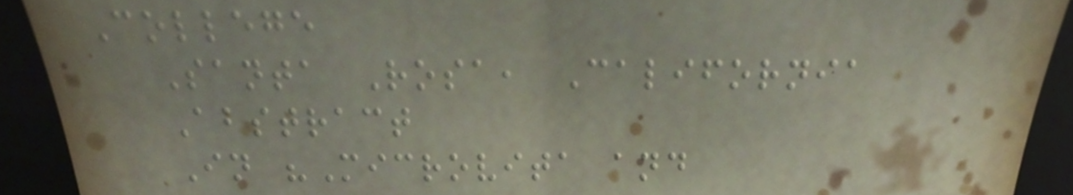College
Santa Rosa, California
Abstract
In "Microvita and
